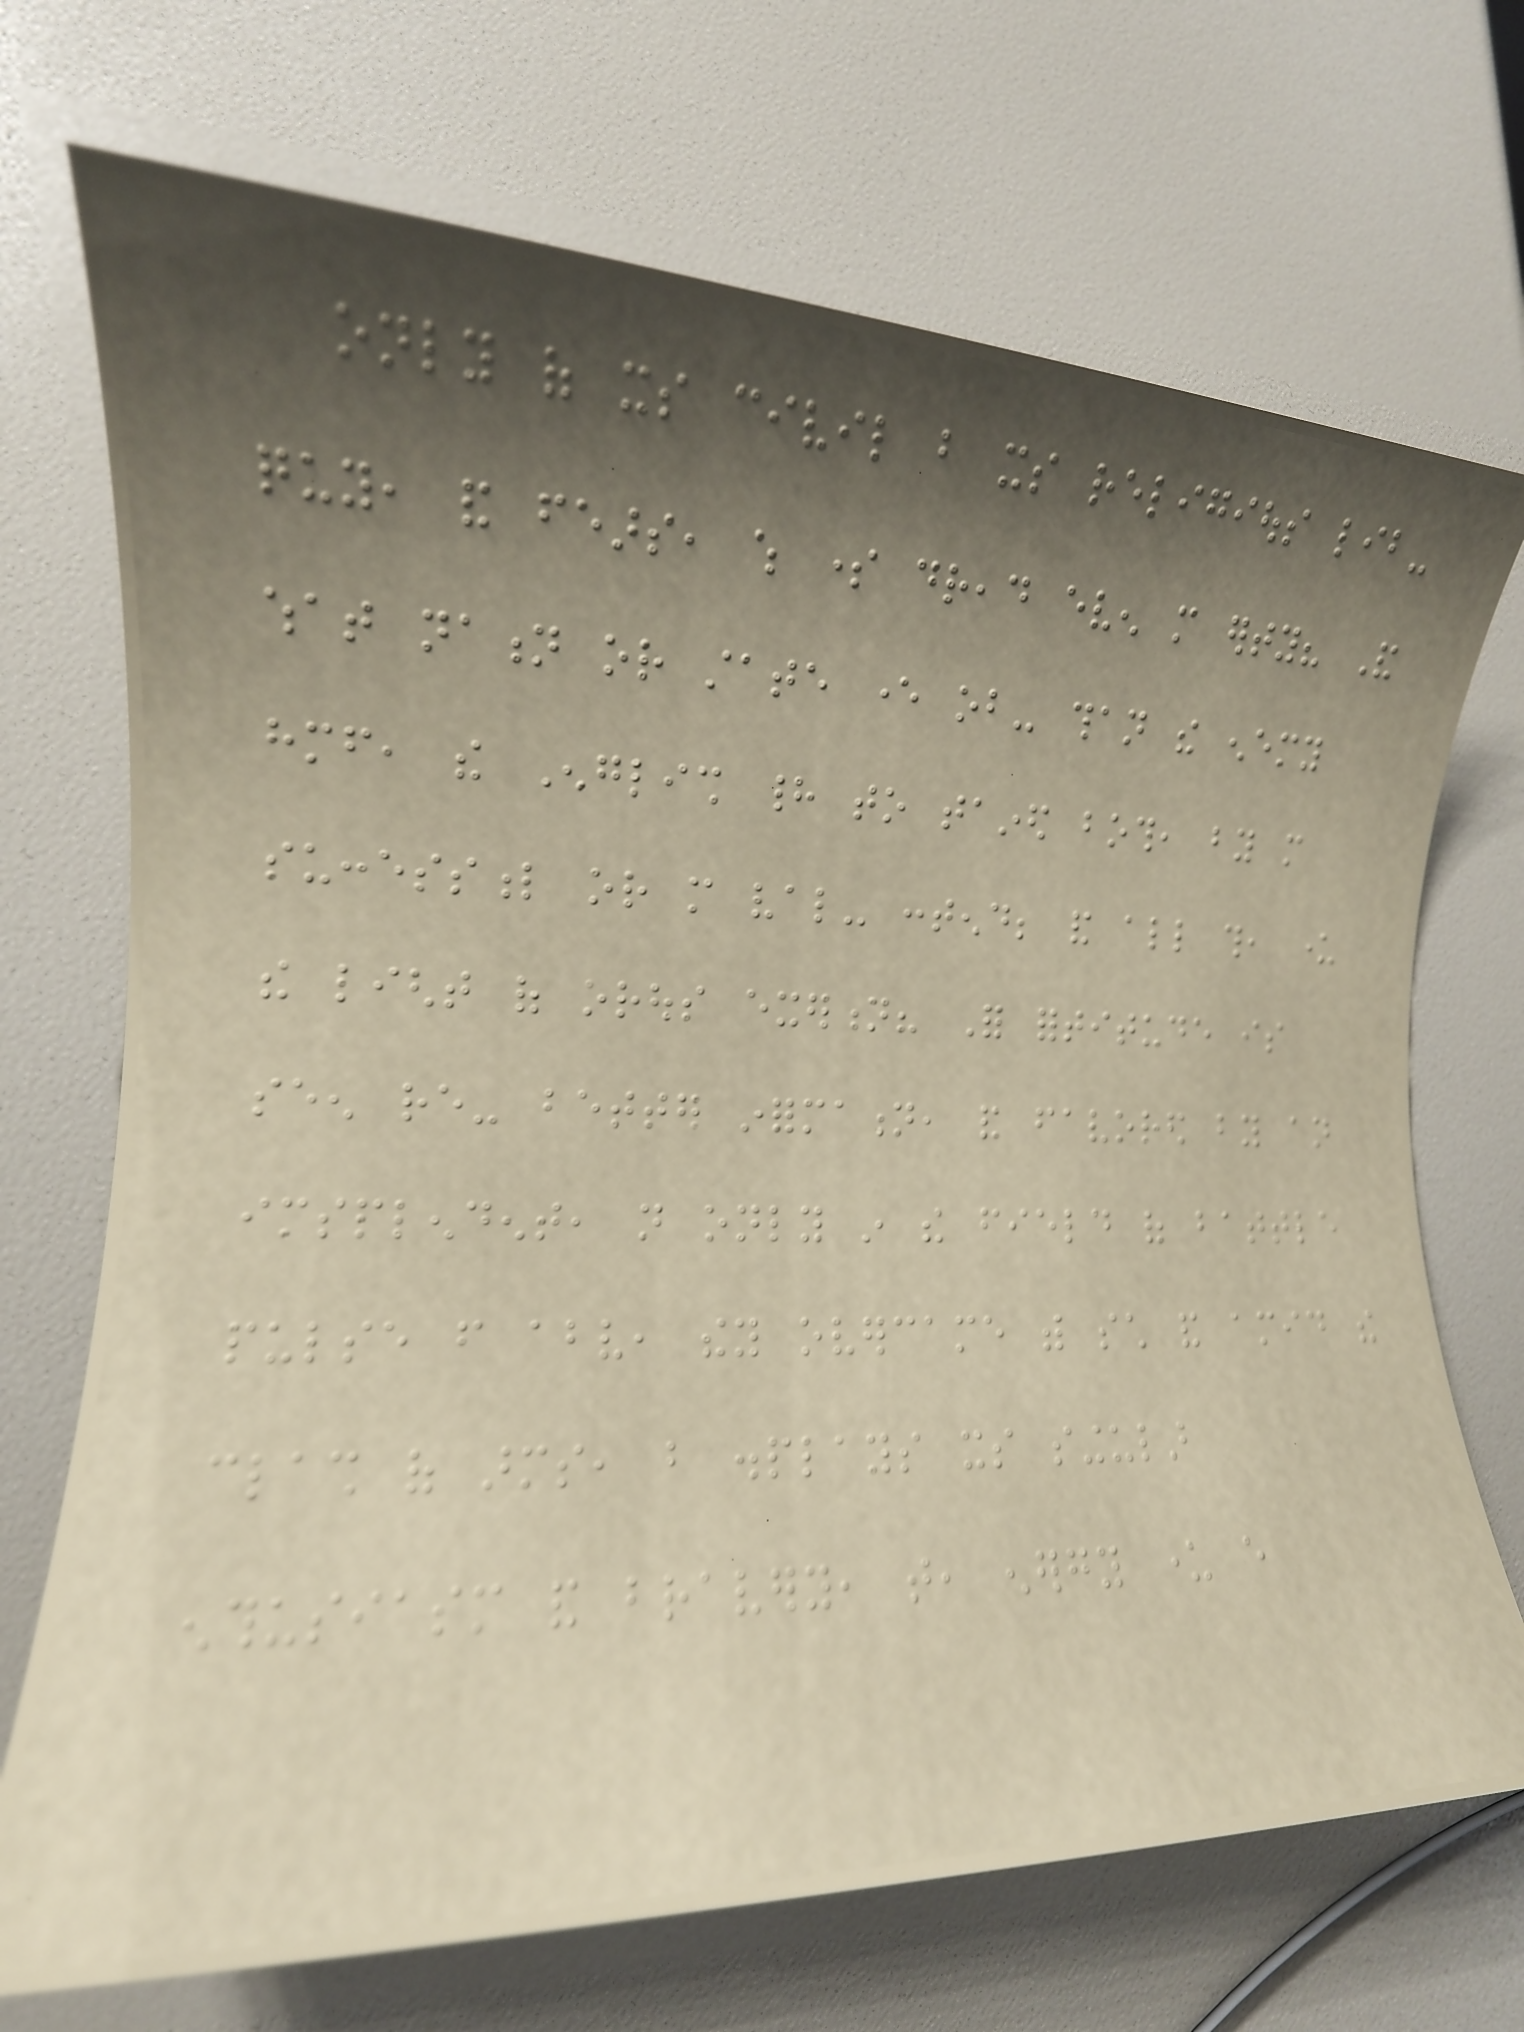only of its civil but its religious lib-
quy, and fears, which some dread even more erty? And
what nation or state ever ob- than the enemy
himself, the English had to tained both, by more
successful or more val- contend; and all this, under
the light of orous exertion? For fortitude is
seen re- better information, and favored by an
imsplendent, not only in the field of battle
pulse from above, they overcame with such and amid the
clash of arms, but displays its singular
enthusiasm and bravery, that, energy under every
